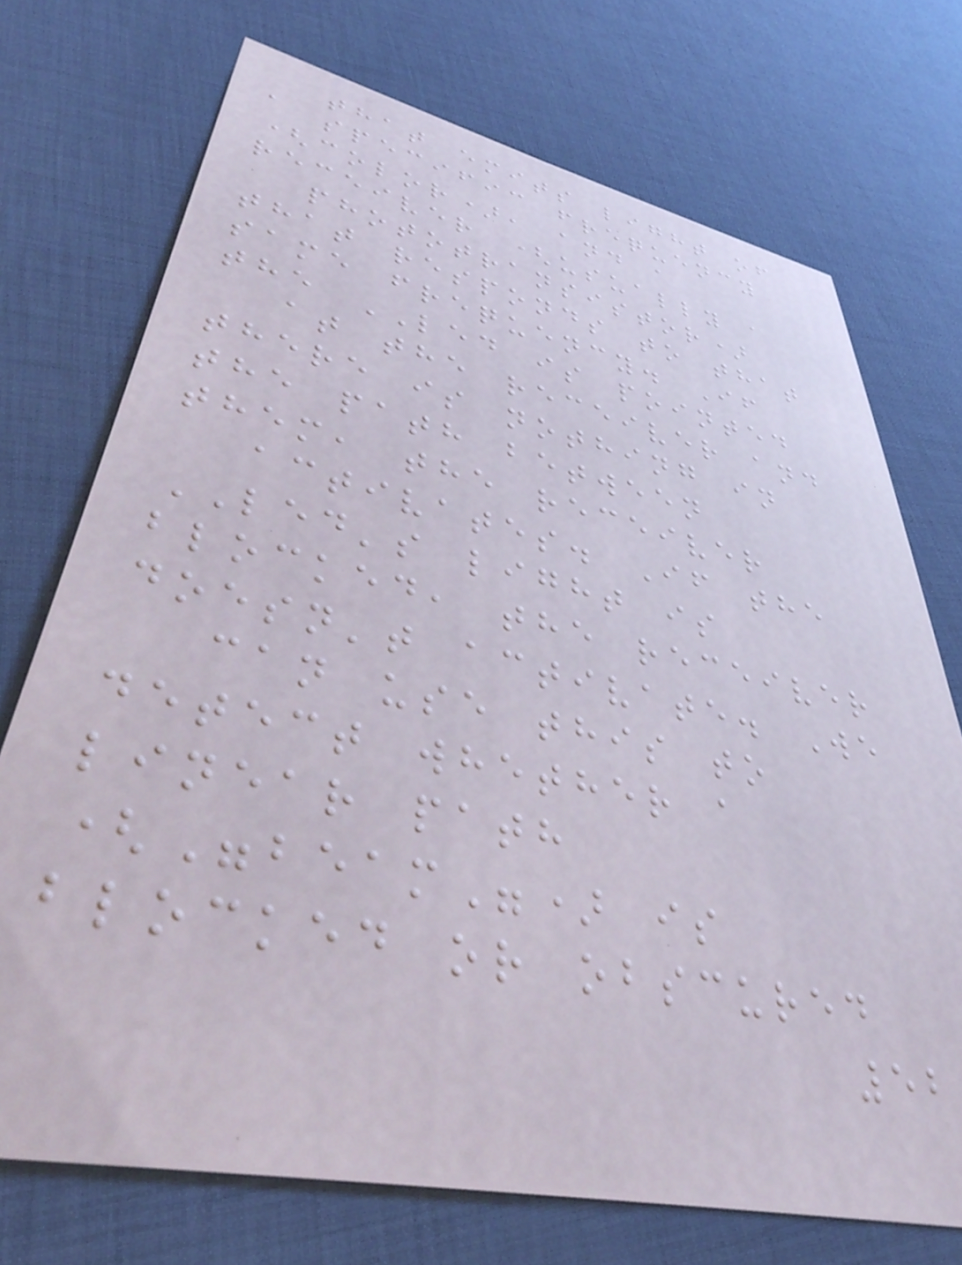that emits light of
a specific frequency
(color), and a
receiver (usually a
phototransistor)
that responds to that
same frequency. If
the LED is pointed
at the receiver and
there is nothing in
the path between
them, the receiver
activates. If the
LED's light is
blocked, the receiver
doesn't activate. We
can use this to
detect whether a
linear path
("beam") is
blocked or obscured
52
